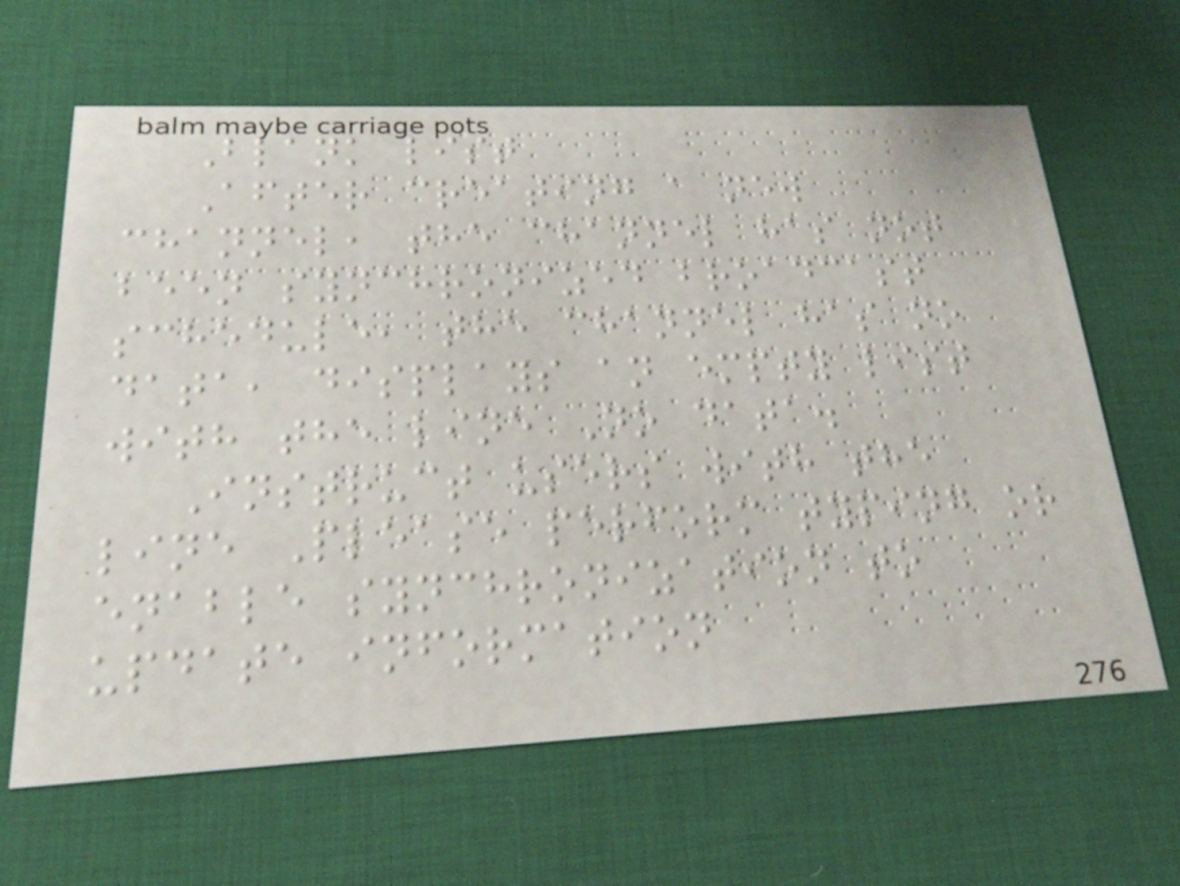Blank list
After creating a new
channel, the channel has not
been synchronized broadcast
schedule, the channel has no
data, displays an empty list
with the line No data.
Instruct users with the
line Please perform typing or
enable synchronization to
update information
